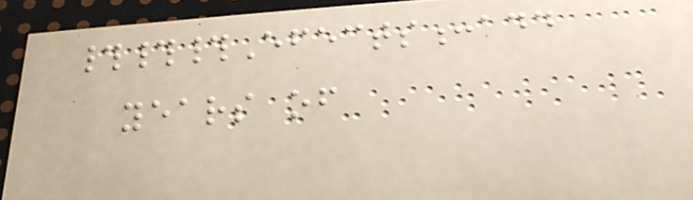###Efects:add
years of
